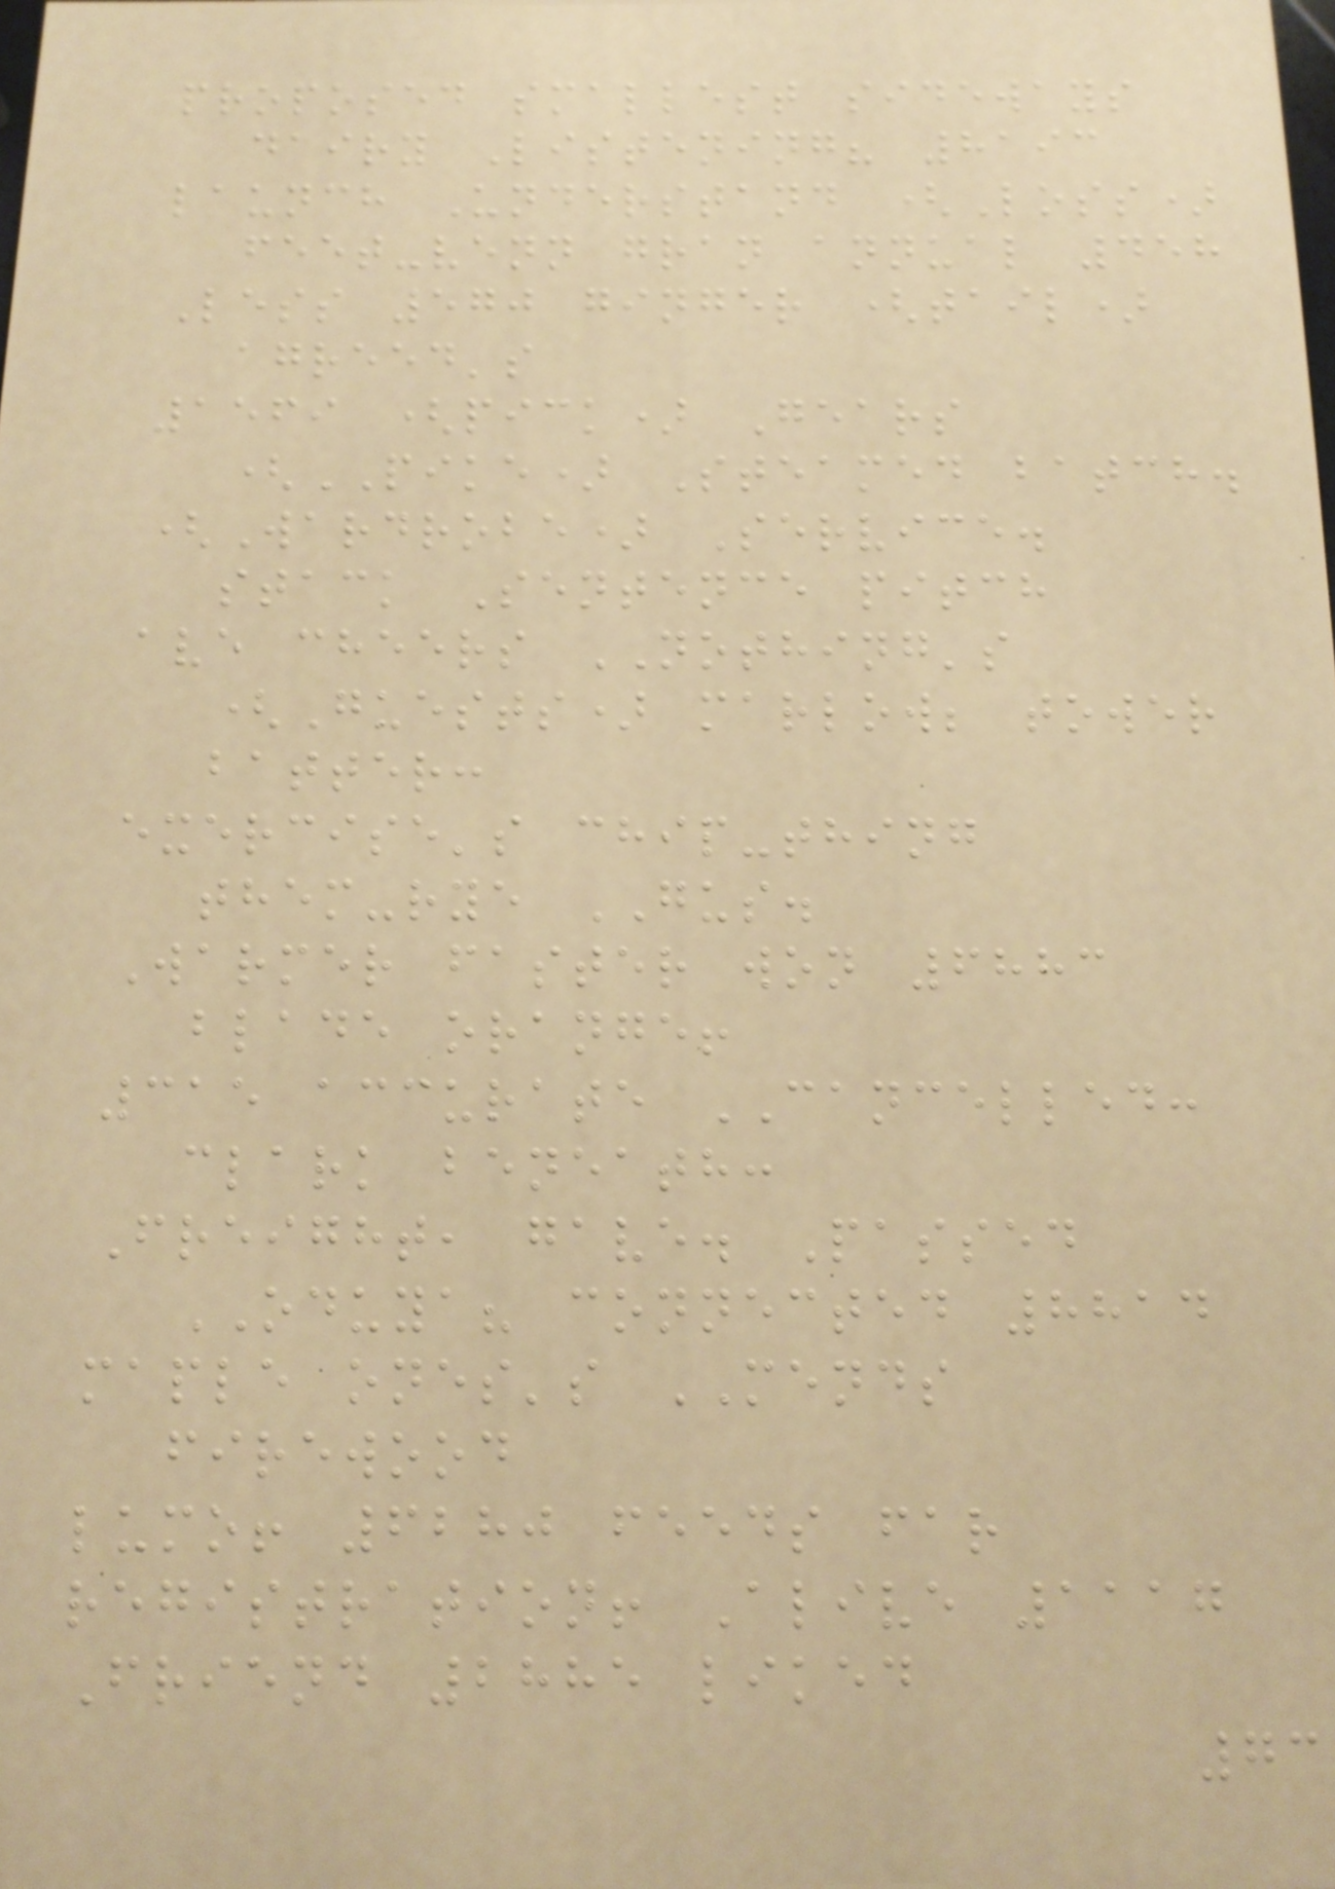proposed smallest sideways
dairy Listening? 8193
launch Understand (Loss)
feet-venn gran annual 458
Less 570 ginger (tail)
agreed's
1569 (pick) Gears
(PIKE) Steamed batch.
(Wardrobe) Service.
stack Sentence pitch
ave cheers NOTHING's
(Guests) marlow; tower
batter:
exercise's chip-thing
them-rye GUS.
Warmer faster won 6883
blade orange!
315 accurate CANCELLED:
clark beneath:
Freight, gave. Passed
ODUYA? connected 8814
maple ones's MENDS
firewood
lumo! 6280 feeds far
registration! Alive 1117
Friend 2885 liked
73
